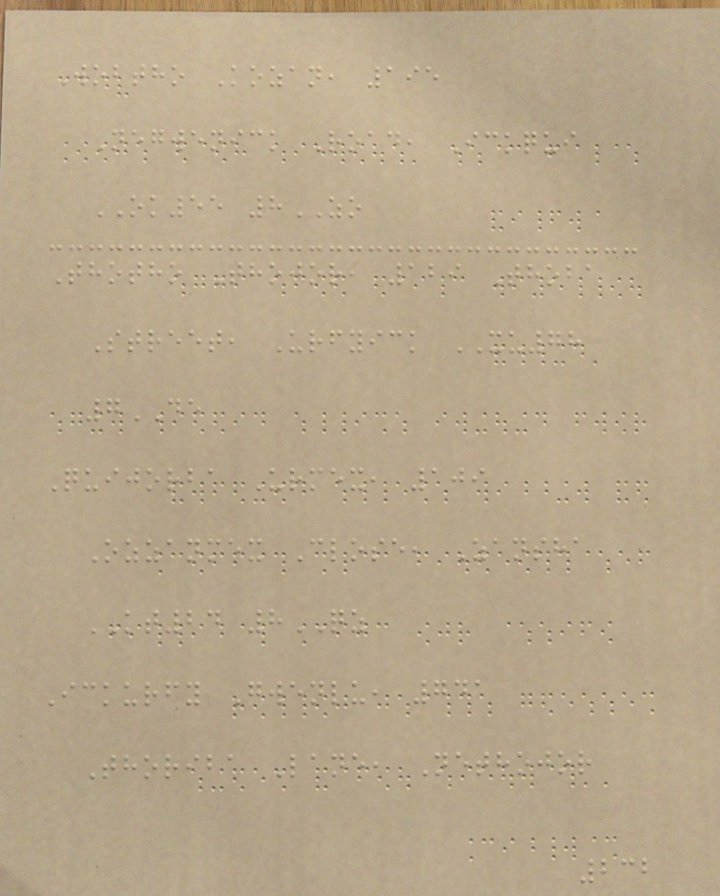Wobtho Kozan, 195
Negwenick Road, Ickqui
OK55 8ZO
Thotho Thojor, 129 Thoba
Street, Urfyick XU78
7DE
Quijorba Urmex, 109
Ozzanmex Close, Zansha
KT24 8QZ
Ickurfy Gwenlu, 741
Thoriba Lane, Nethojor
232
